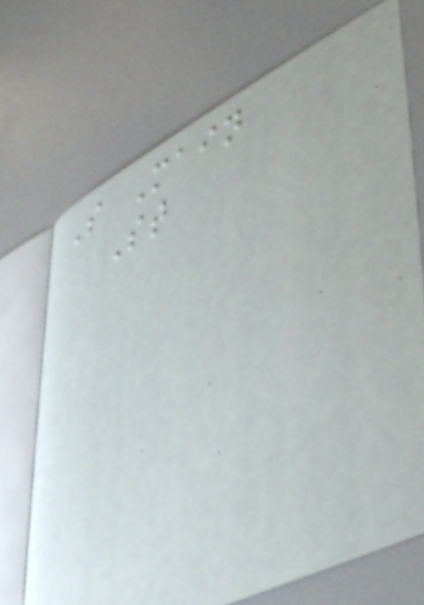S Main
St
